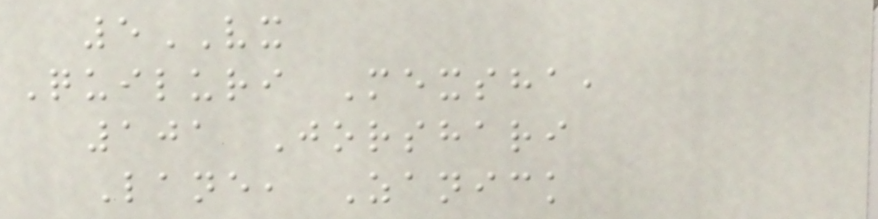5VX
Quiluri Mexsha,
101 Jorshari
Lane, Zanick
